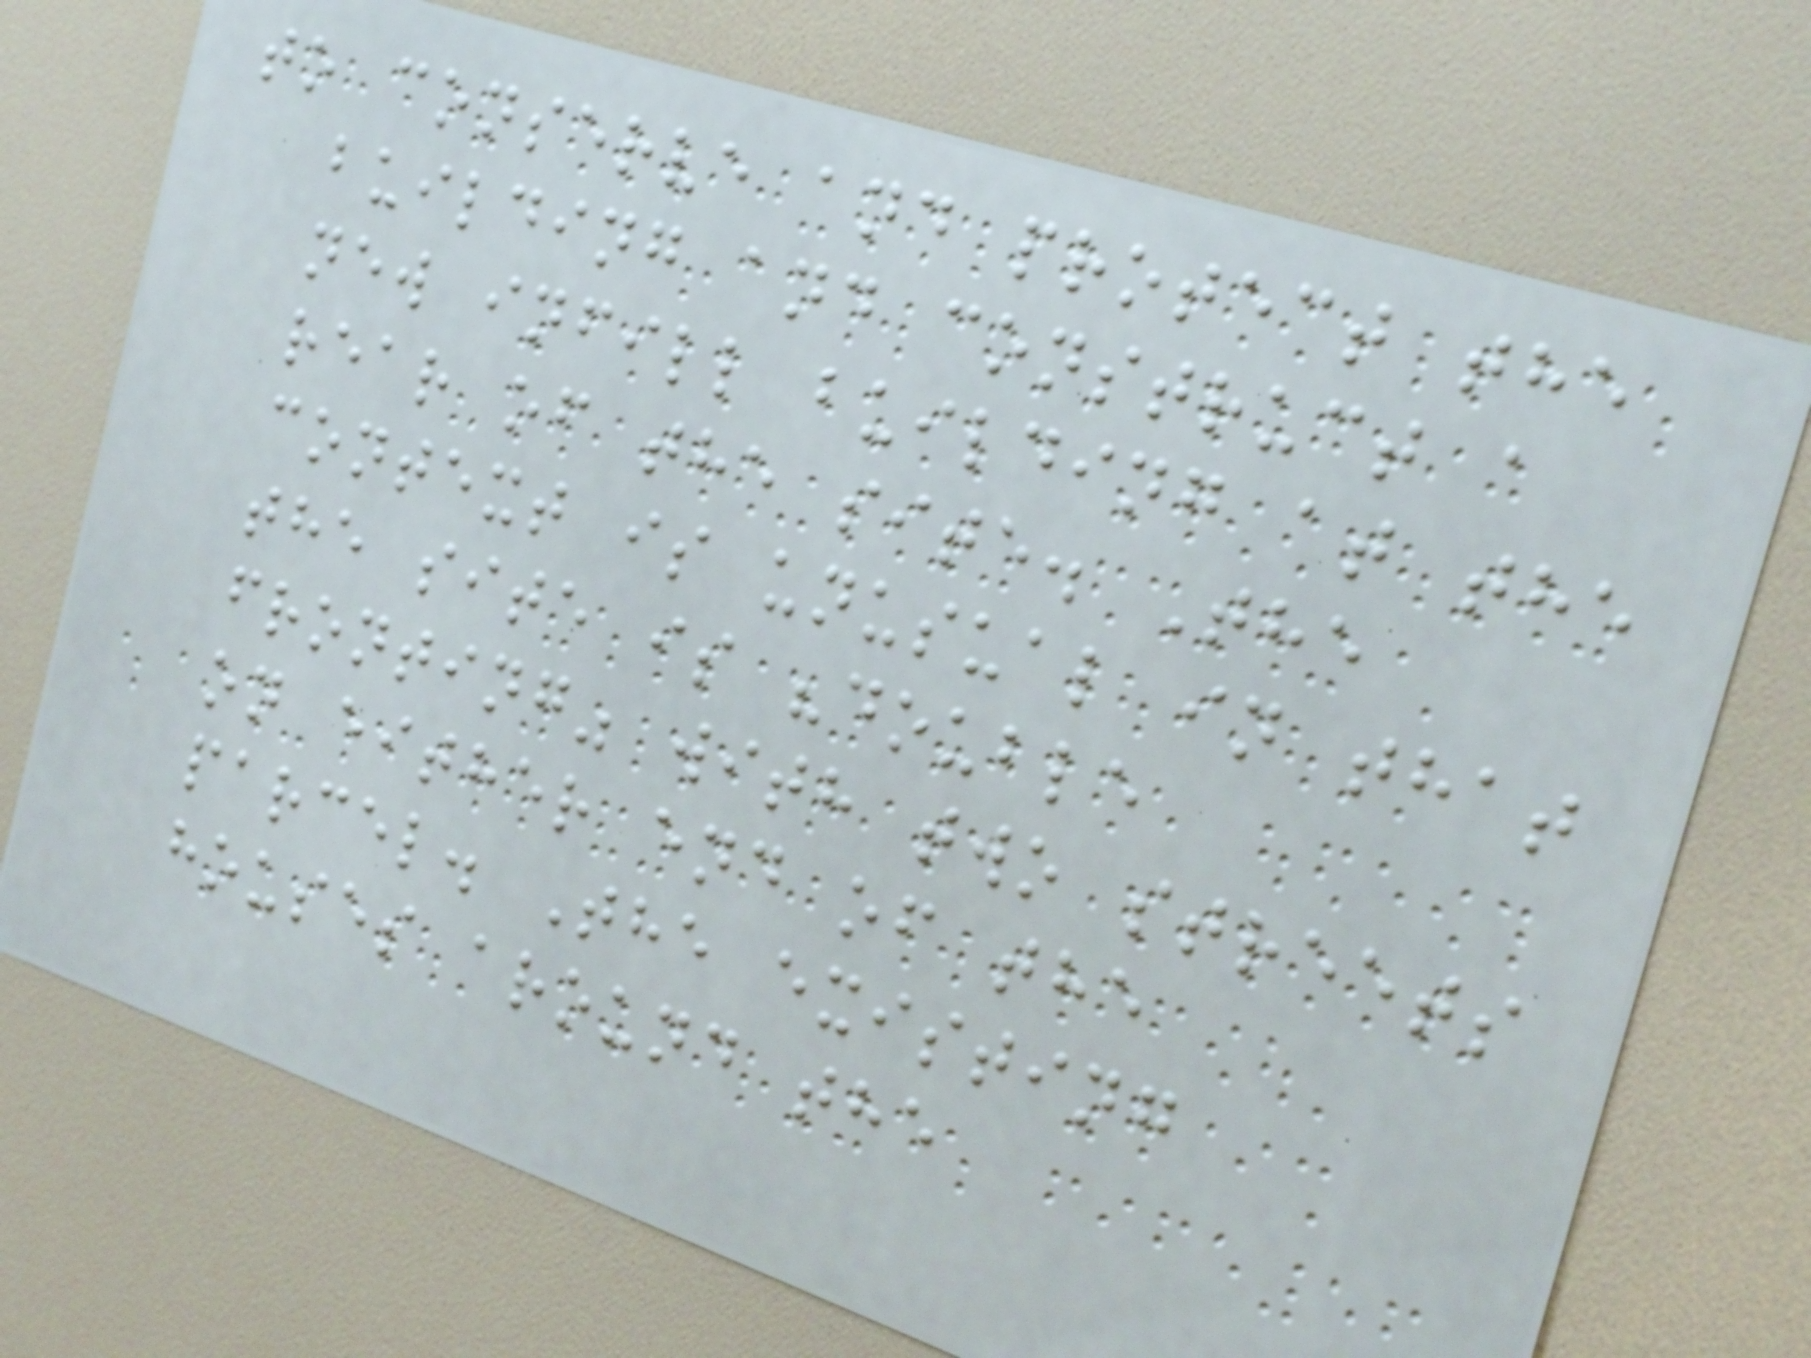to conserve and protect the
building and construct a
new infill building at the
rear of the site. The
context is unusual in that
the site is "double
fronting" with two streets
on either end of the
parcel. The existing
houses around the
